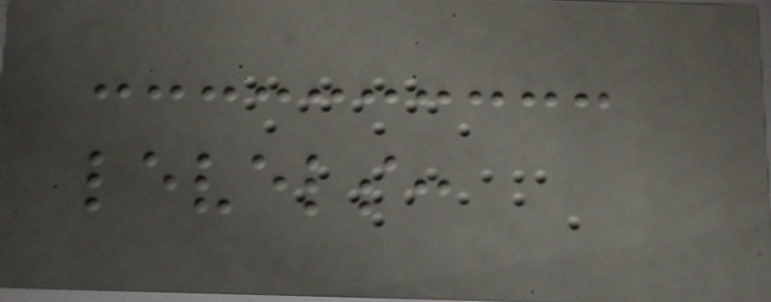levels:
